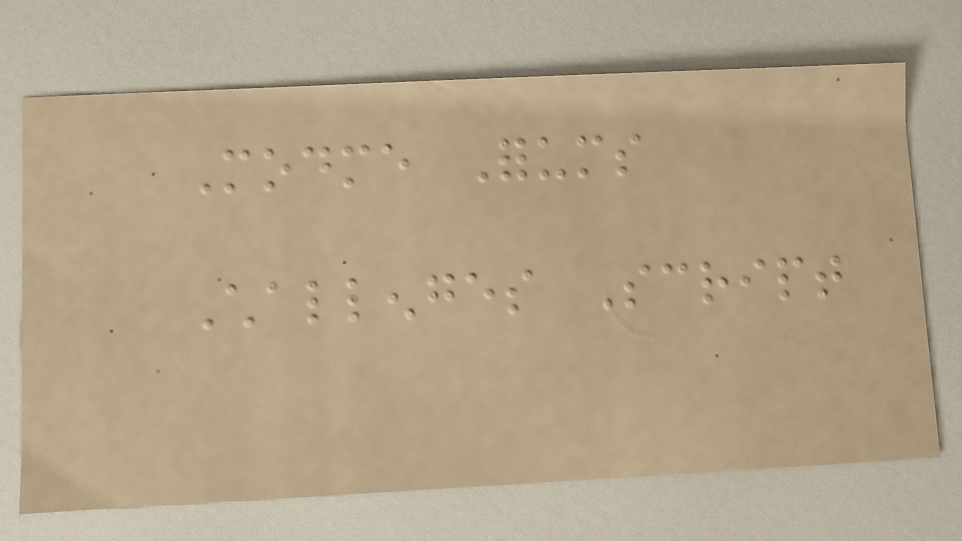Modme Forums
Challenges Script
